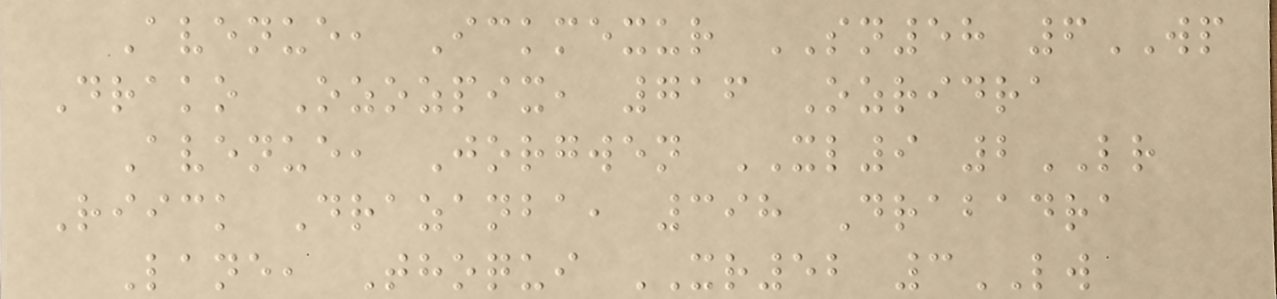Avenue, Ickmexur SN58 6WP
Drako Ozozpix, 716 Ozridra
Avenue, Jorgwen XL9 2LR
Riick Drazanba, 398 Drabadra
Lane, Thoqui XR52 3LW
